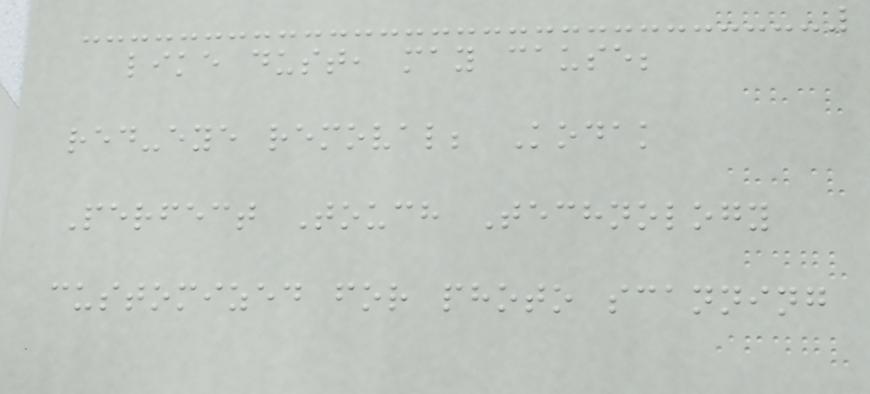like dust, may cause;
red-eye removal; Kodak
Perfect Touch Technology
customized for photo scanning
